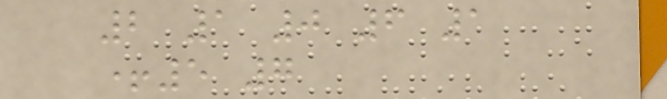2 1 0 6 1
+5 7
